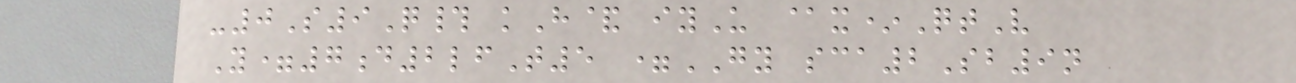-0S9Q# kH& iyU @x*QtV
Y=7d2lfT5 =GY sca2Sb9n
